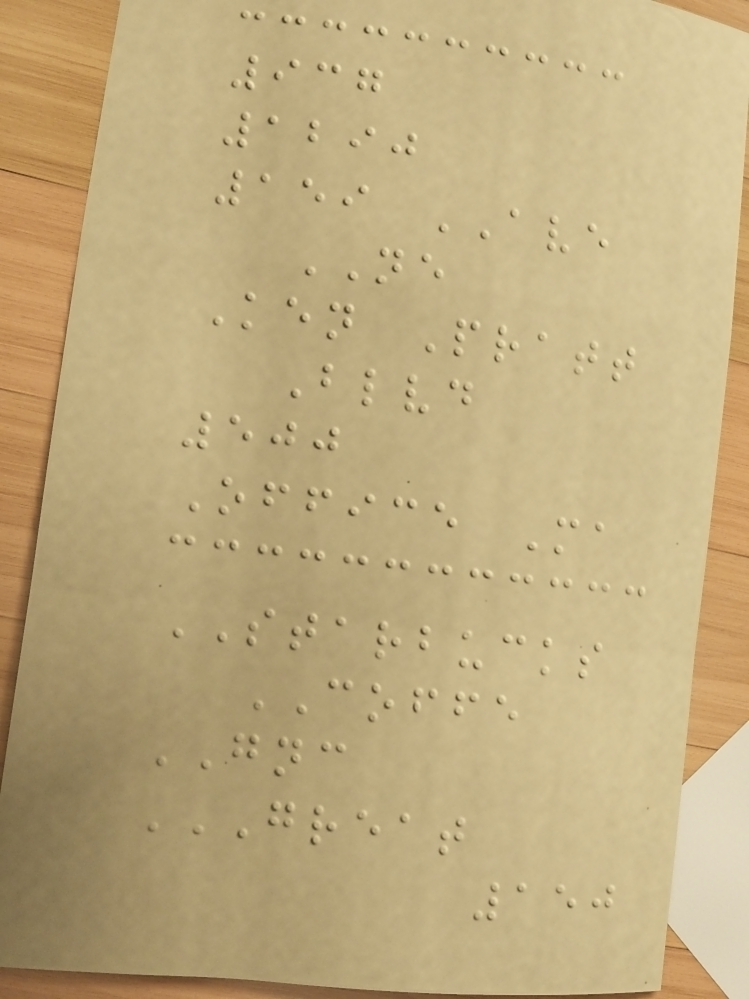937
1290
159 AVE
NE
Ken Pratt
Blvd
500
Office Ma
STARBUCKS
COFFE
GNC
GREAT
150
